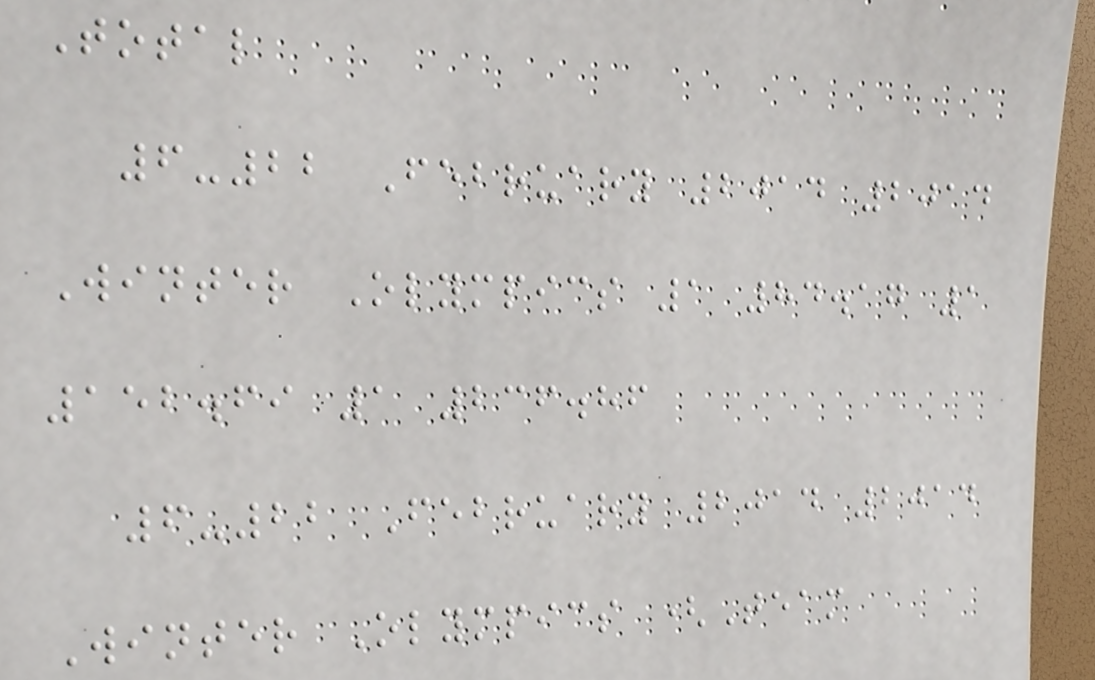Total
6-22 February 2014 2014
Winter Olympics 1 84.17 1
152.69 1 236.86
6-22 February 2014 2014
Winter Olympics (Team
